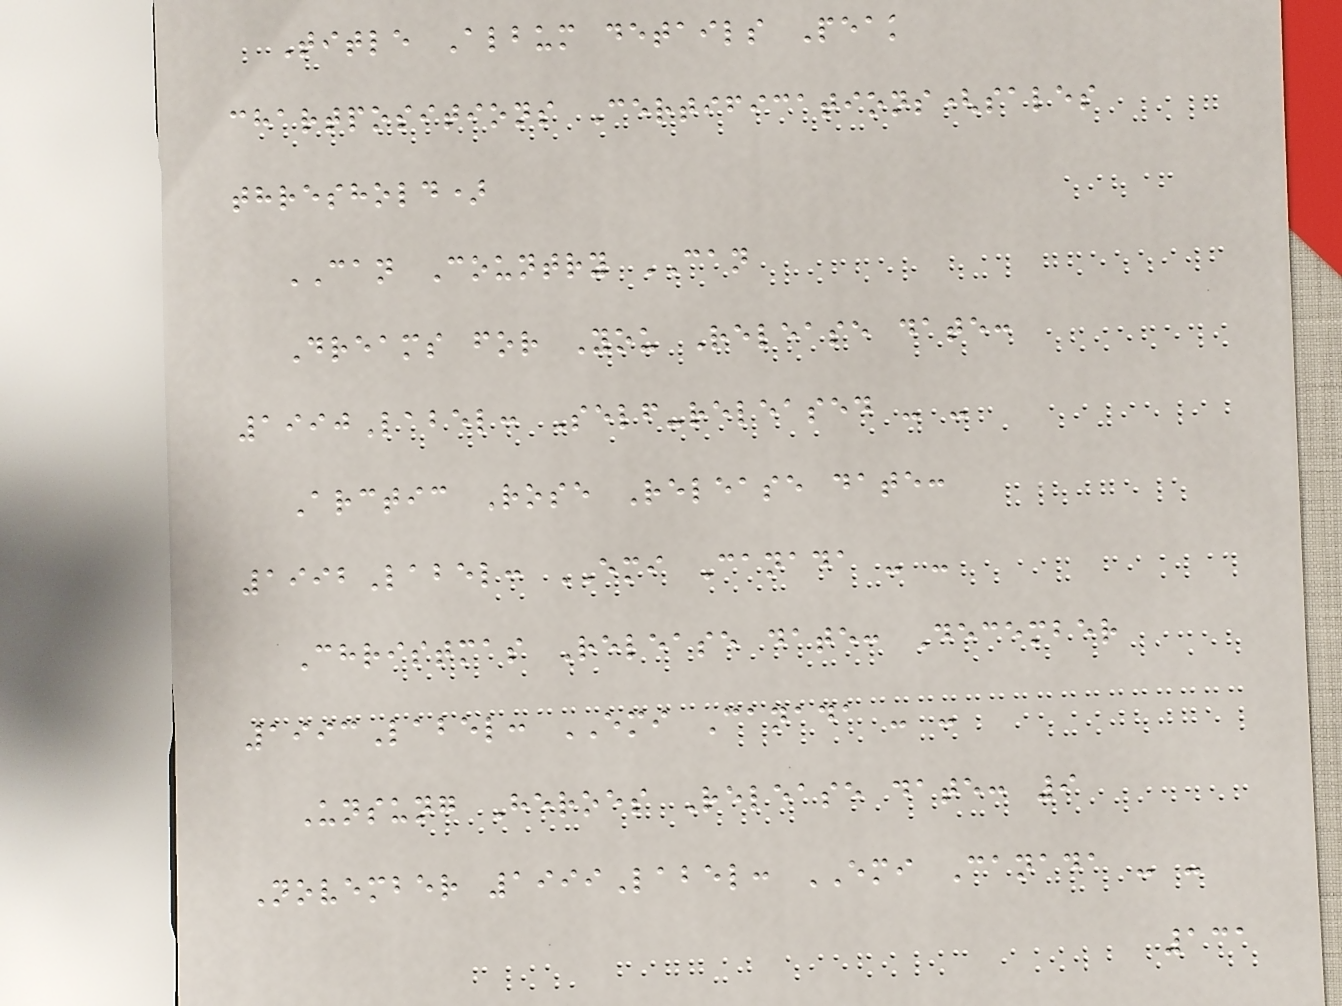Title Album details Peak
chartpositions Certifications(sales
threshold)
CAN Country CAN
Dreams for You Release date:
1990Label: Self-released - -
Arctic Rose Release date:
1992Label: EMI Canada - -
Christmas Release date: December
1993Label: EMI Canada - -
Unsung Heroes Release date: 9
November 1999Label: EMI Canada - -
131
